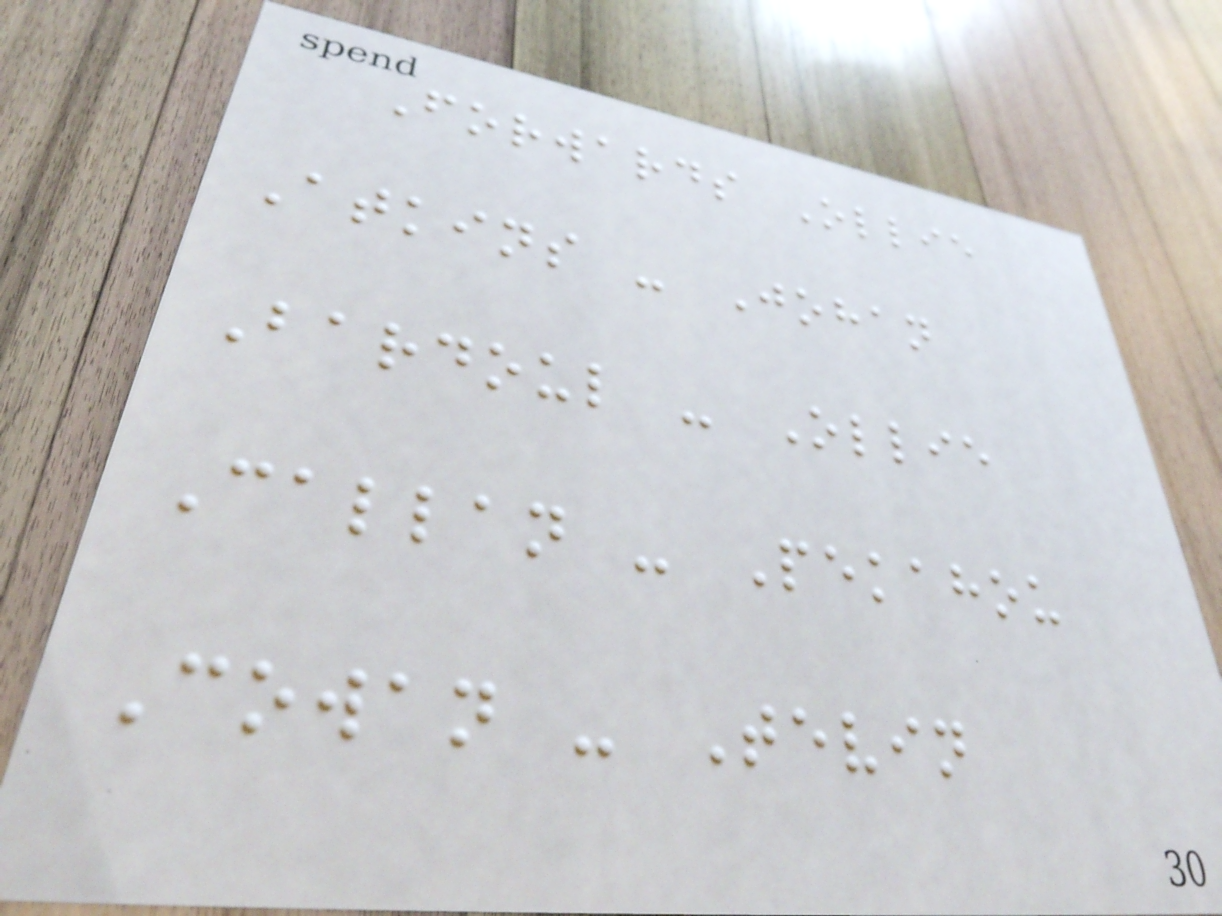Forwards Ollie
Atkins - Johan
Bardoul - Ollie
Callan - Pekahou
Cowan - Tevin
